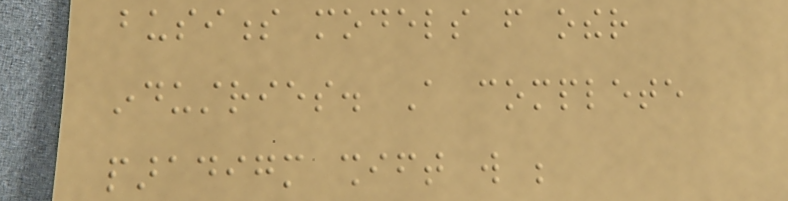business models from other
industries. A complete
paradigm shift will be
